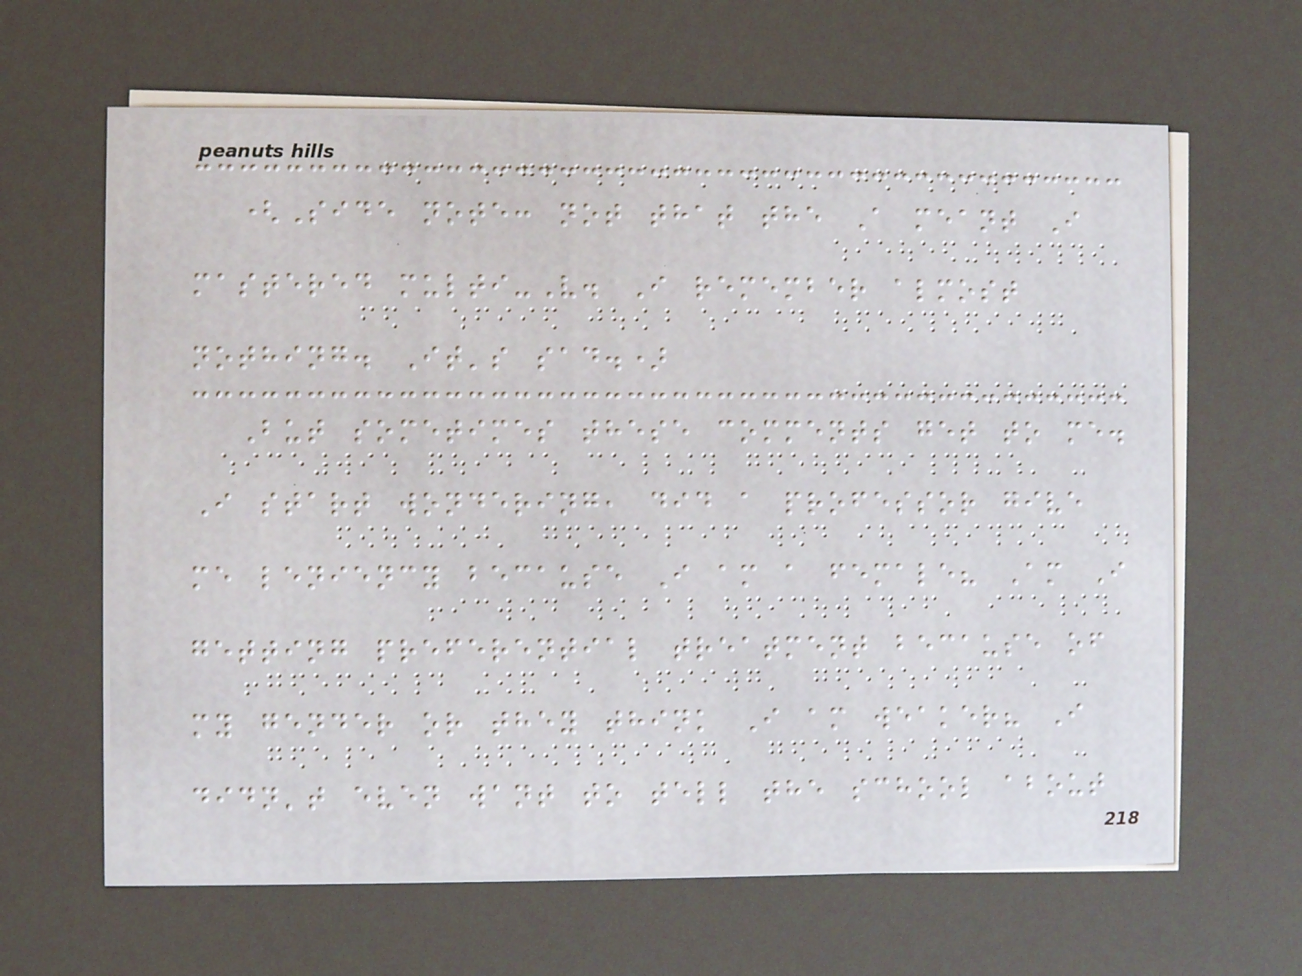(Side note: not that the A meant I
mastered multi-V. I remember almost
nothing. It's sad.)
But sometimes these comments get to me.
I start wondering, did a professor give
me leniency because I am a female? Am I
getting preferential treatment because of
my gender or they think I am weaker? I
didn't even want to tell the school about
